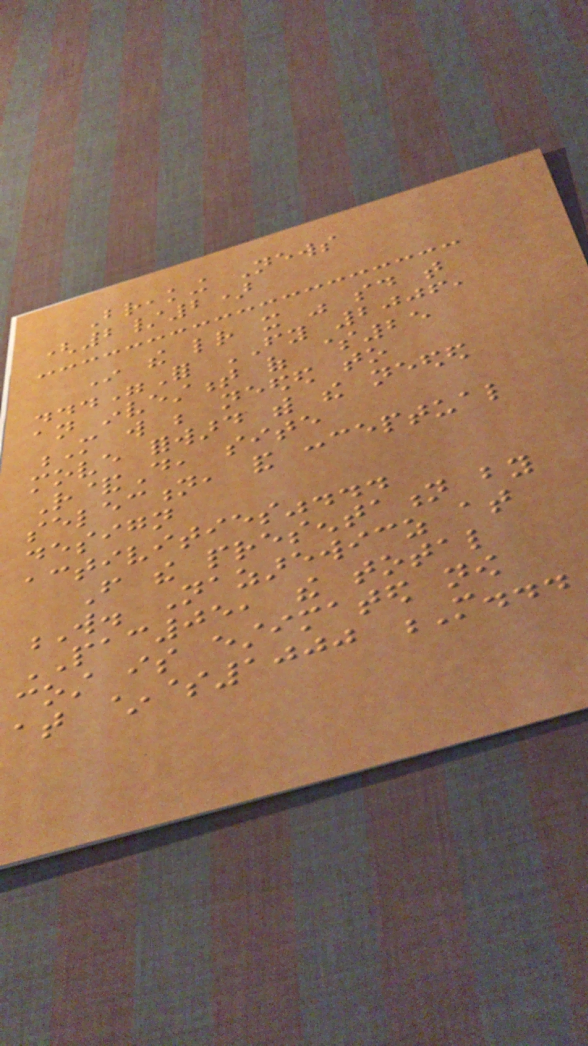Breaking News
(2/2)
In the letter it was said that
..."For FY 2006,
an investment of $25
M will be needed to
move forward with the needed
R&D, site
selection, and conceptual
design
activities"...
From the presentation by
W. Nazarewicz at
PAC05, the total
cost is estimated now
at ~$1000 M...
